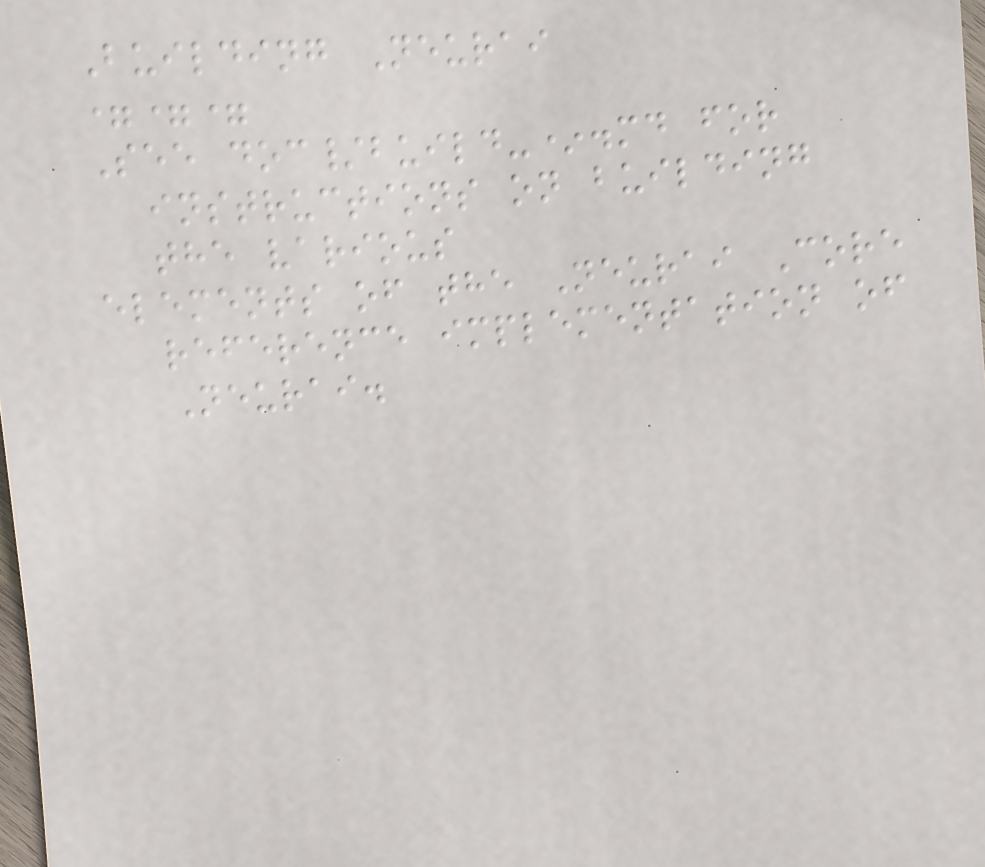Building Neurai
===
See doc/build-*.md for
instructions on building
the various
elements of the Neurai Core
reference implementation of
Neurai.
